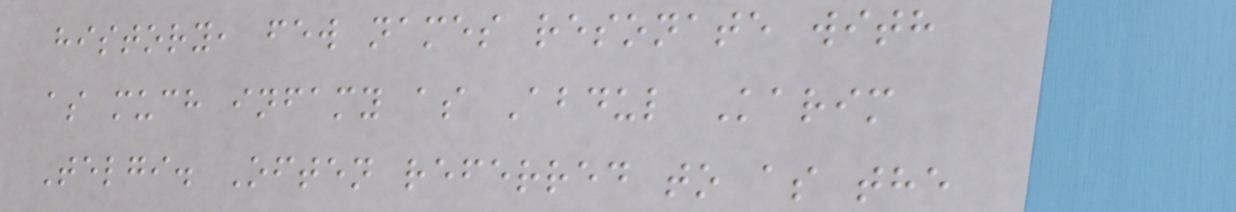history, few names resonate with
as much infamy as Abdul Karim
Telgi. Often referred to as the
